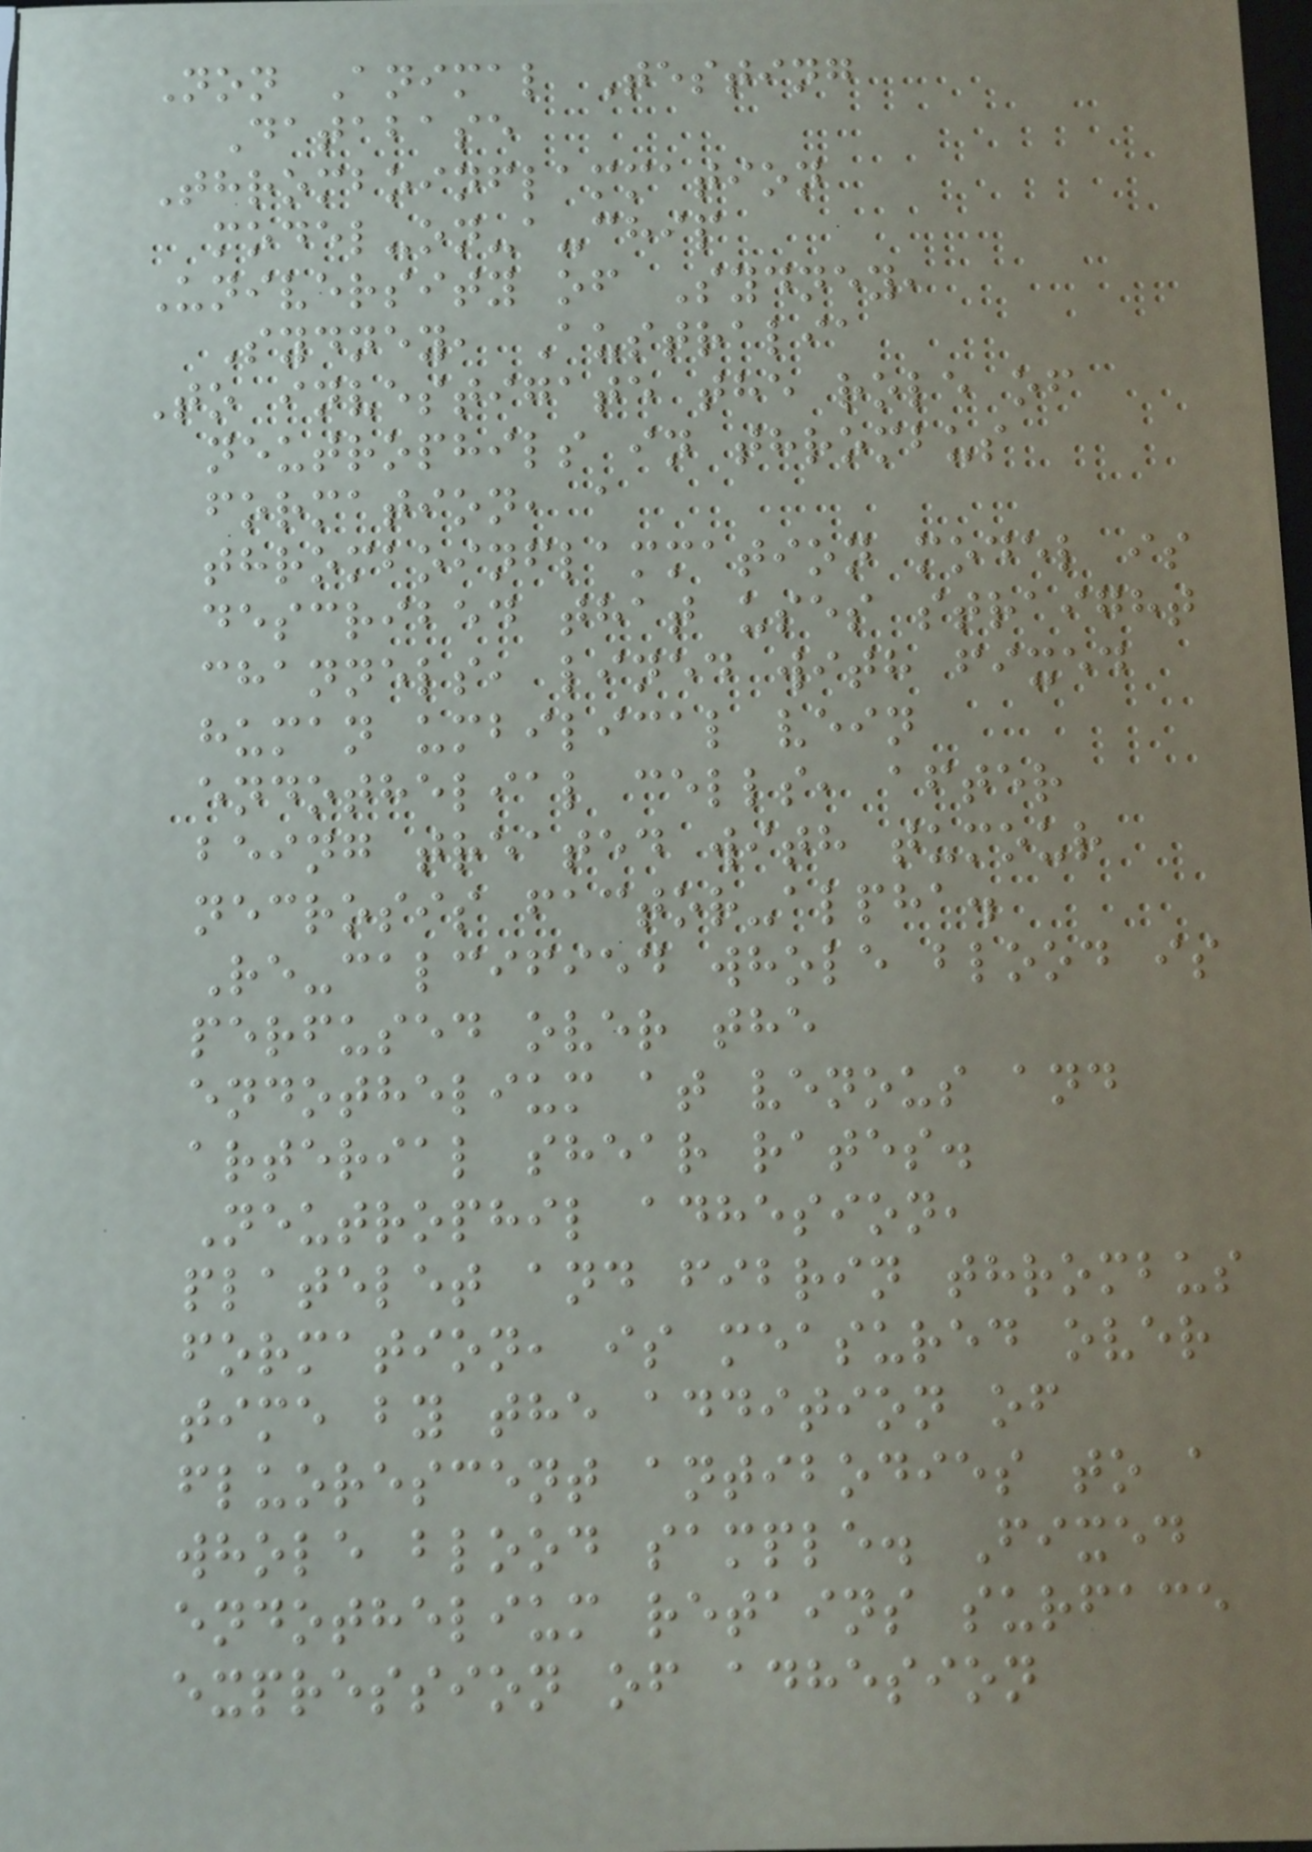Non Animal Testing
Database
Thromboinflammation
model-on-a-chip
University of Sydney,
Sydney, Australia
To investigate the role of
neutrophils in thrombus
formation, a
thromboinflammation model is
described that uses straight
channels, lined with fixed
human umbilical vein
endothelial cells, after
being treated with tumour
necrosis factor-alpha.
Re-calcified whole blood is
perfused over the
endothelium at venous and
arterial shear rates.
Neutrophil adhesion,
platelet and fibrin thrombus
formation, is measured over
time by the addition of
fluorescent antibodies to a
whole blood sample. Fixed
endothelium retains surface
expression of adhesion
